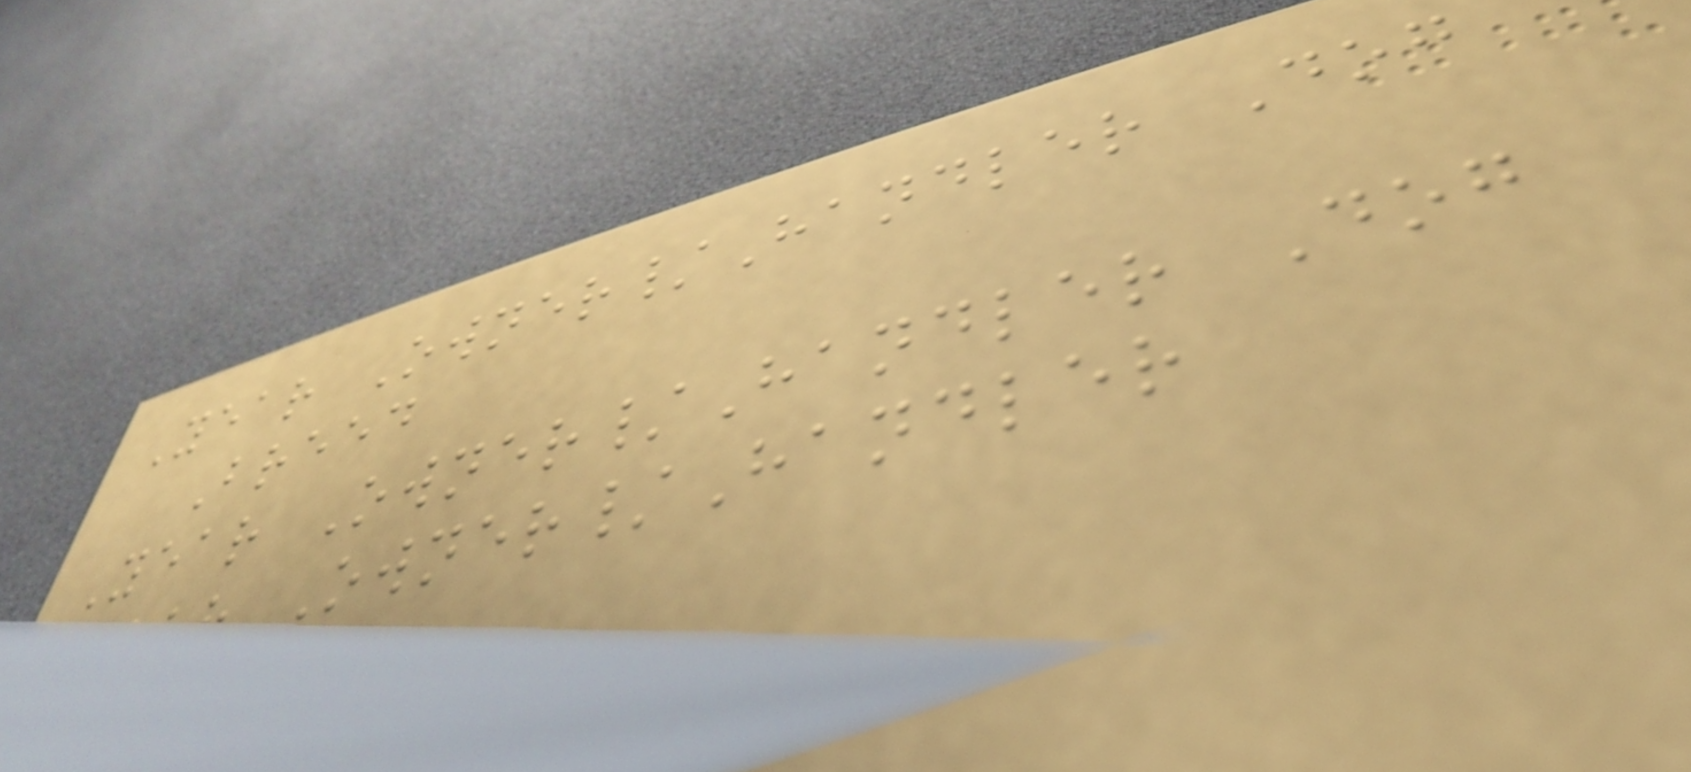Year Owner/Handler Dog
Breed
Year Owner/Handler Dog
Year Owner/Handler
